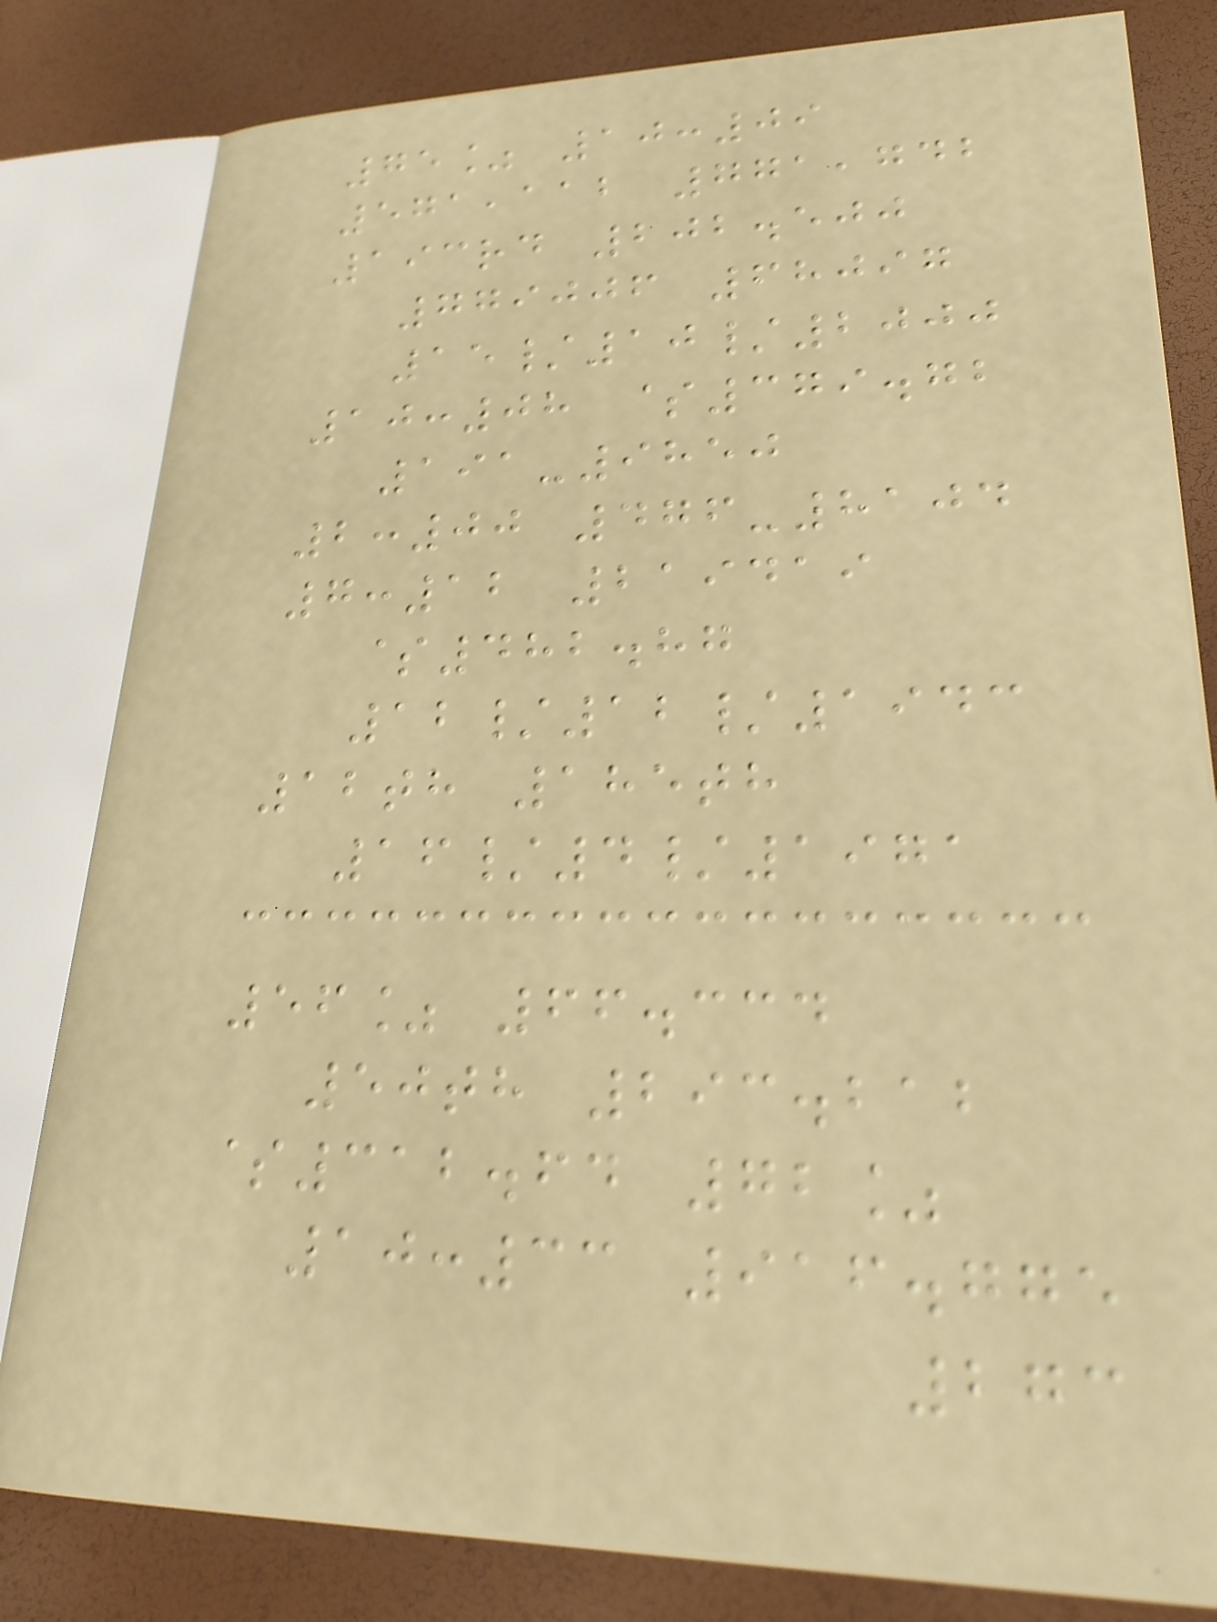75% 10:09
571,112 771,742
193rd 202.500
779006 68097
15/10/2000
10:08 $379.72
191-9850
2:00 476-8104
7:12 219419
$482.87
12/12/1943
12th 185th
16/4/1971
56% 66.334
50th 293.212
$312.64 72%
10:33 916.775
273
